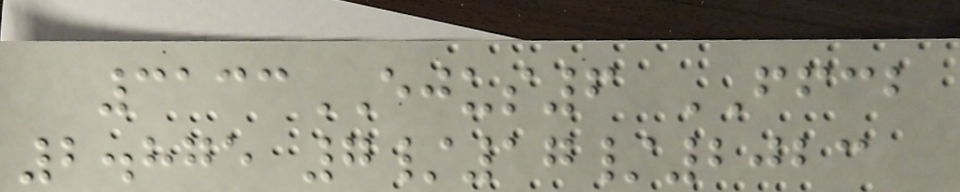3133EJUS6 FFCB
2.875 7/17/2023
